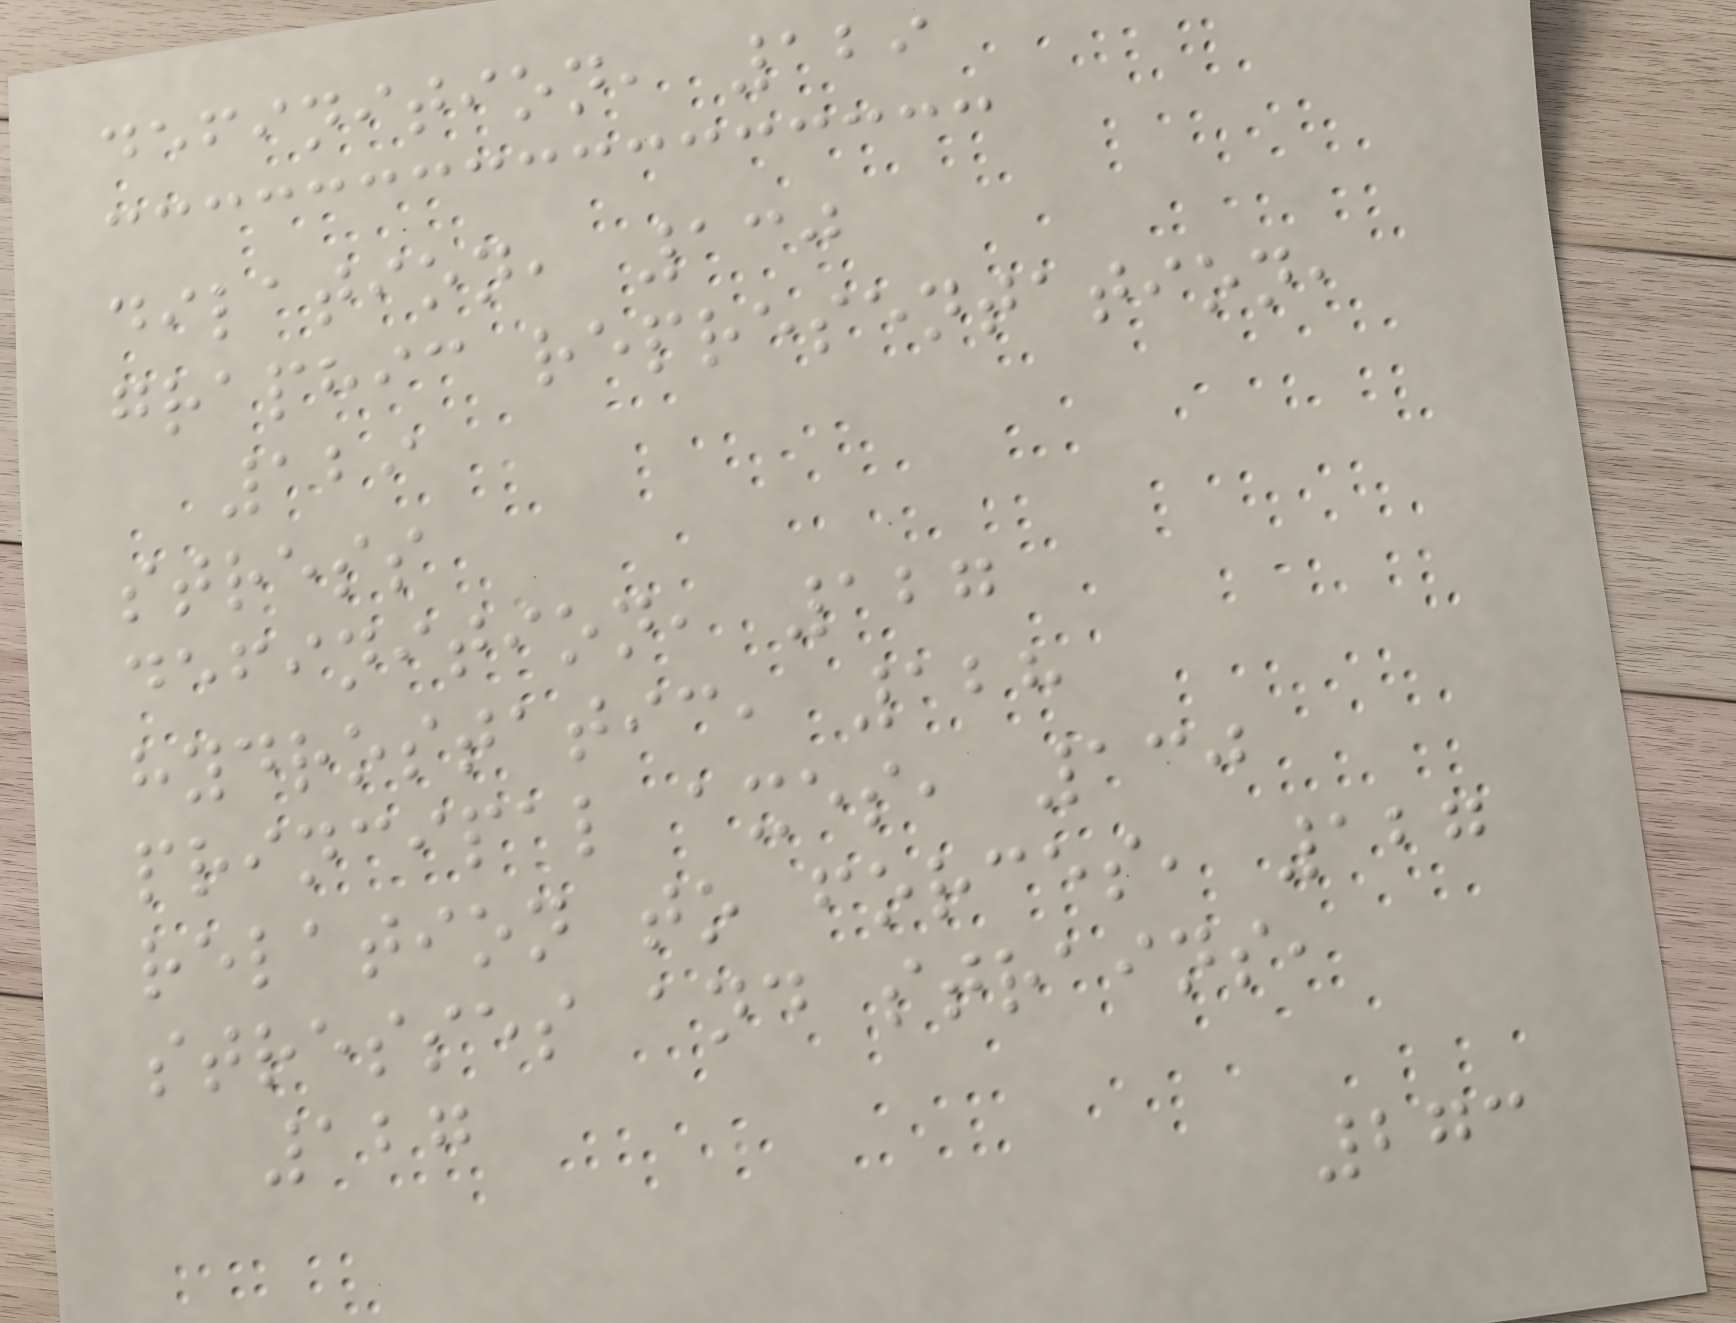definition, 129
dilation, 130
graphic representation,
129
stress
definition, 127
hydrostatic, 128
principal axes, 130
relation to forces, 127
stresses and strains,
127
273
